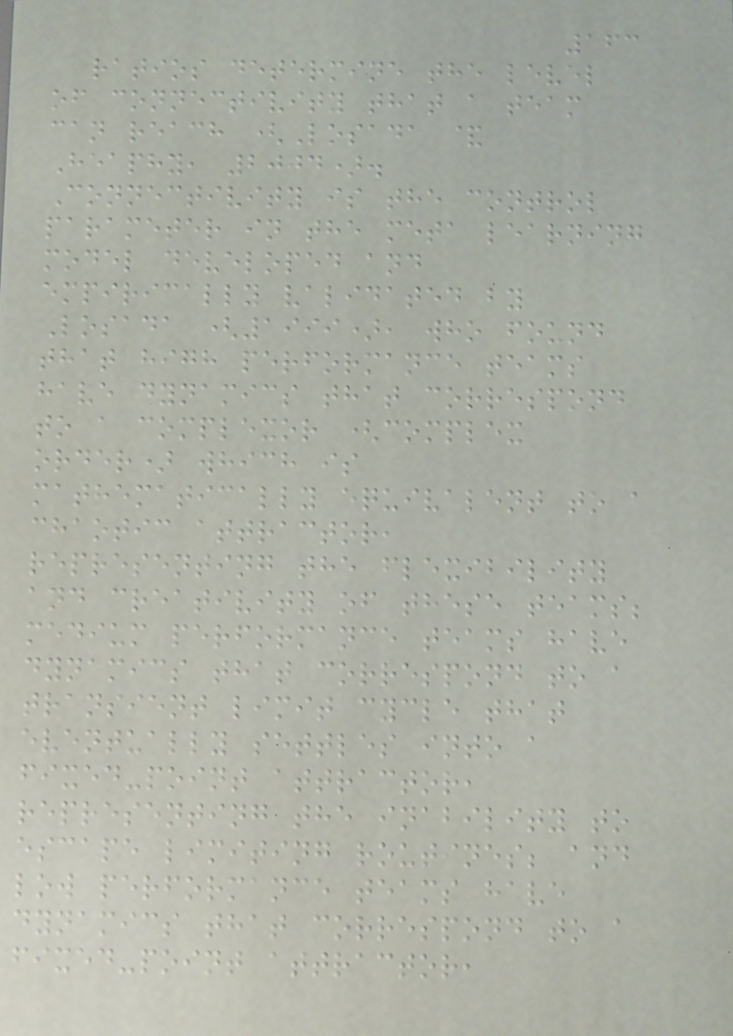163
ratios determine the level
of connectivity that a team
can reach (Losada &
Heaphy, 2004).
Connectivity is the control
parameter in the meta learning
model developed and
empirically validated by
Losada (1999), who found
that high performance teams
have dynamics that correspond
to a complexor (complex
order) which is
mathematically equivalent to a
chaotic attractor,
representing the flexibility
and creativity of these teams;
medium performance teams have
dynamics that correspond to a
transient limit cycle that
eventually settles into a
fixed-point attractor,
representing the inability to
escape limiting routines; and
low performance teams have
dynamics that correspond to a
fixed-point attractor,
